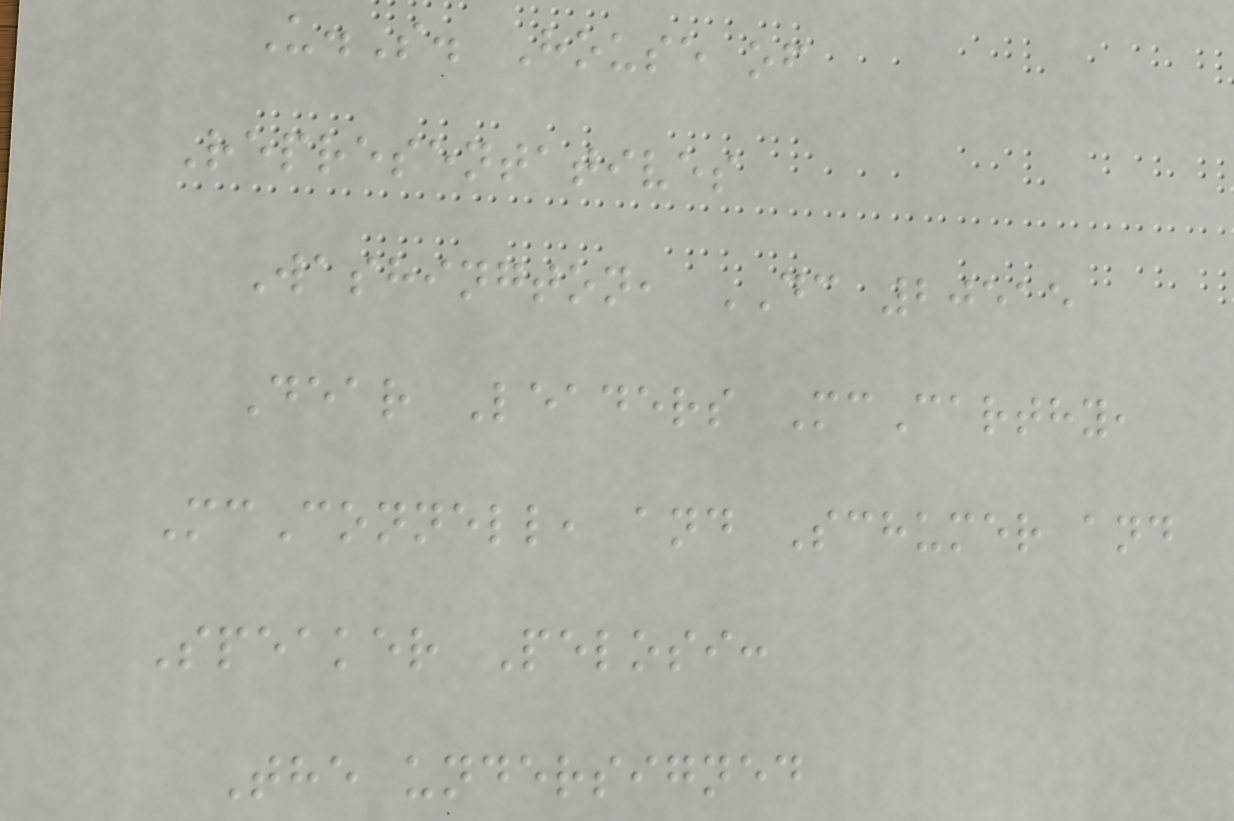U.S. House of
Representatives
Washington, DC 20515
Dear Leaders McCarthy,
McConnell, and Schumer and
Speaker Pelosi:
The undersigned
